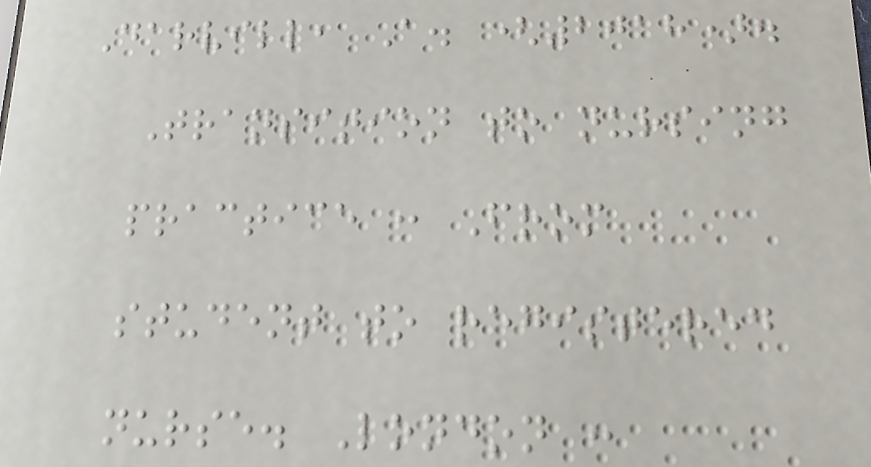Darvill, A. (2018).
Transition to nursing
practice : From
student to registered
nurse. London :
